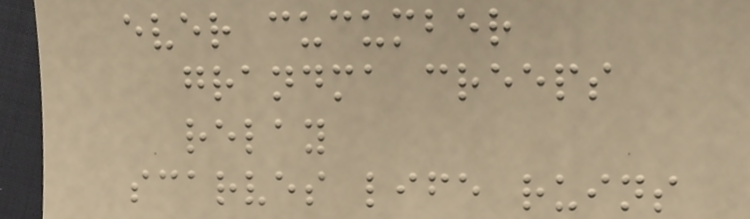ever cucumber
grandma creeps
relay
scarves life ruins
